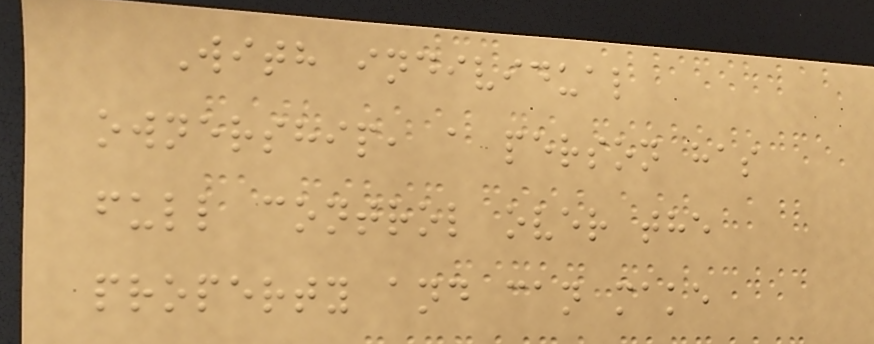With individual
ownership, a person has
full control over the
property and can make
